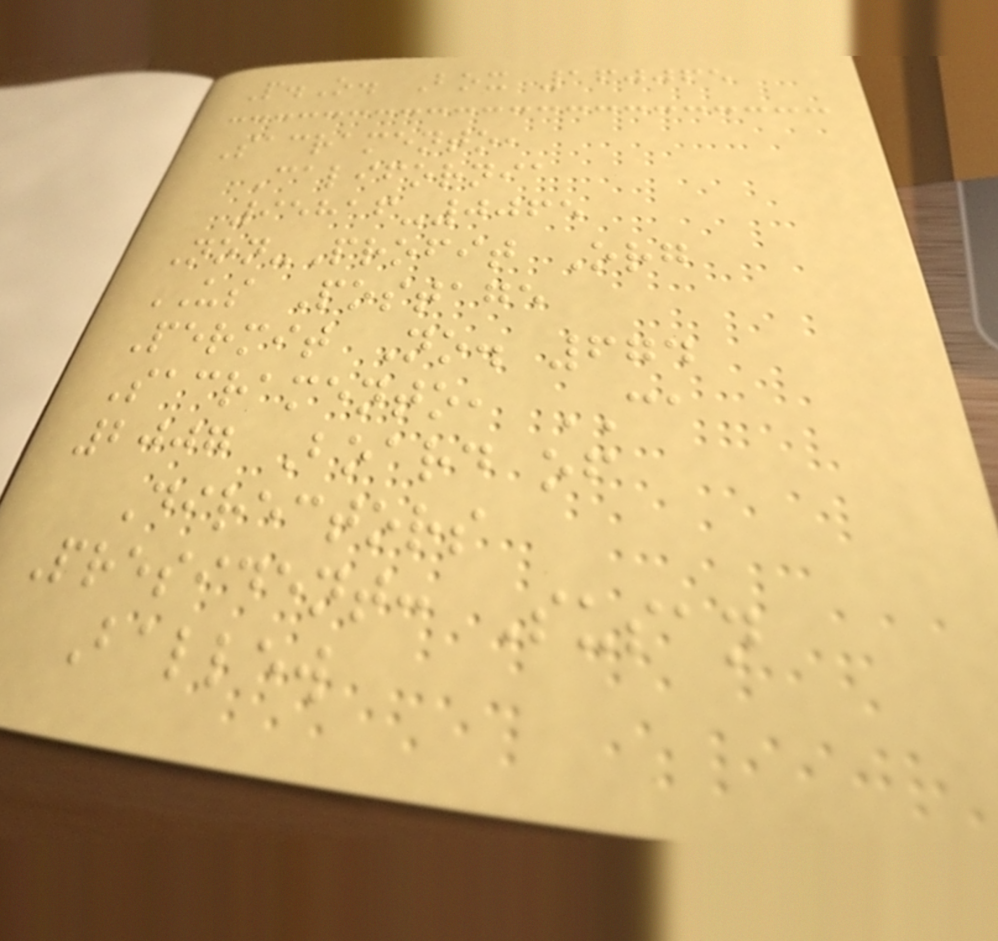P.O. Box 160065
Sacramento,
California
95816-0065
Non-Profit Org
US Postage
Permit No. 674
Sacramento, CA
2007 Board of
Directors
President: Susan
Ballew
